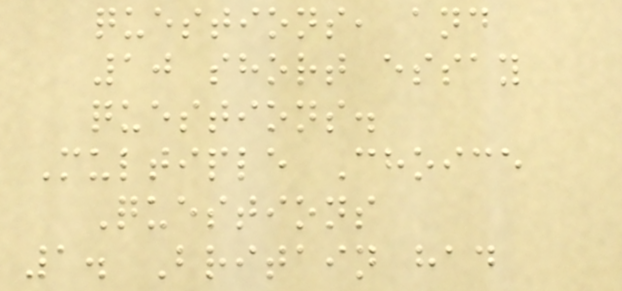questions, and
10 short essay
questions.
Multiple Choice
Questions
1. Britain had
